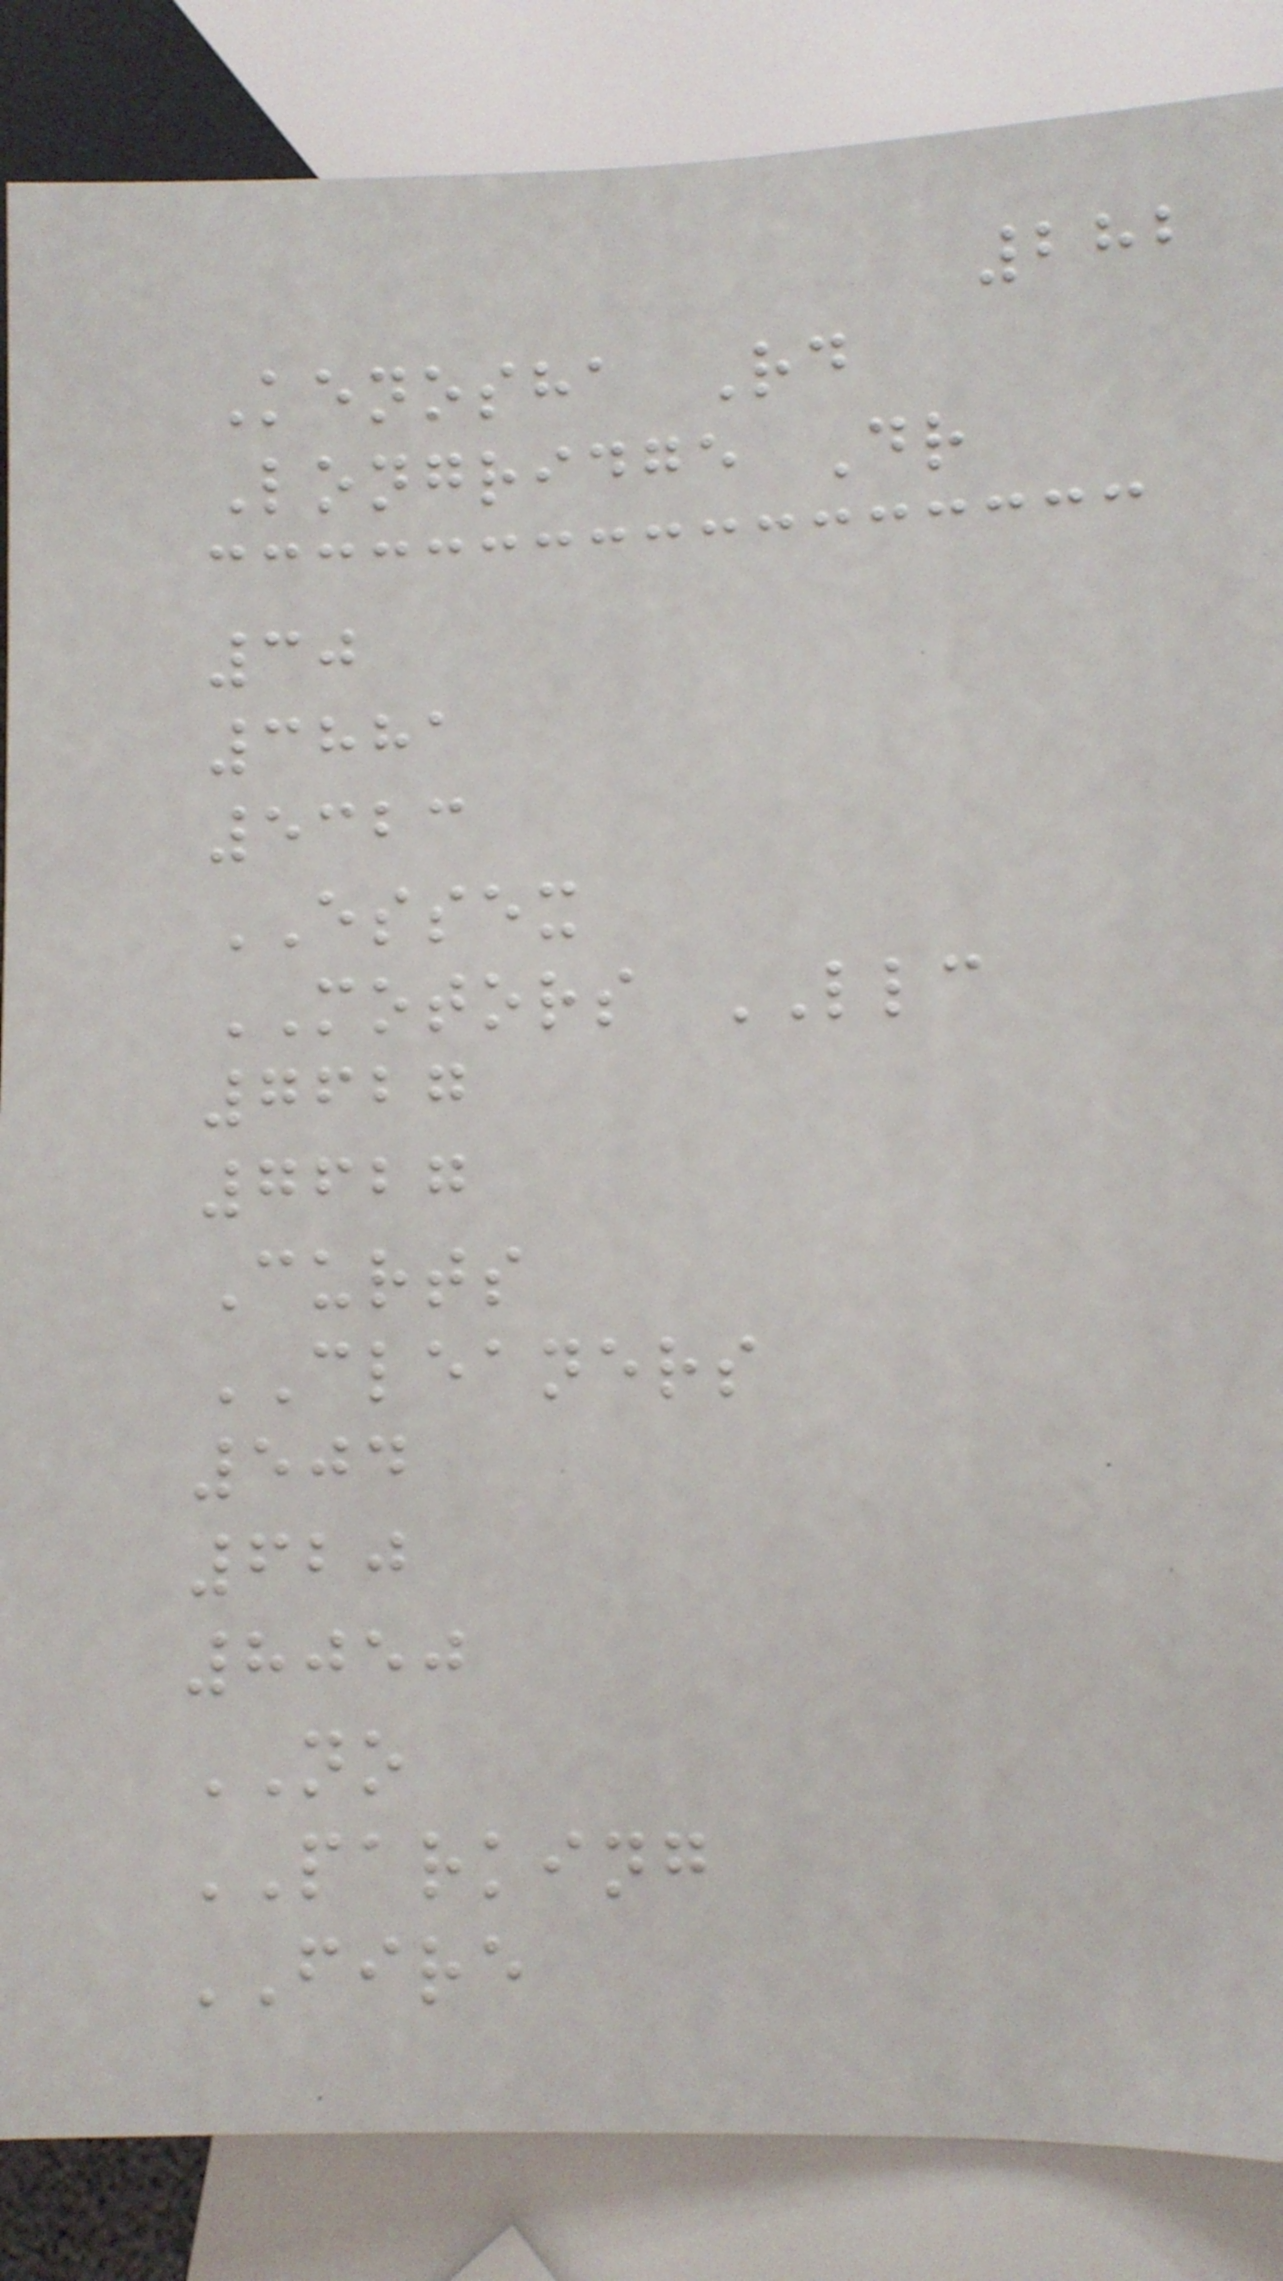282
Kenosha Rd
Longridge Dr
30
3881
5323
ESSEX
MOTORS LLC
7627
7627
Curts
CLEANERS
504
620
8050
NO
PARKING
FIRE
